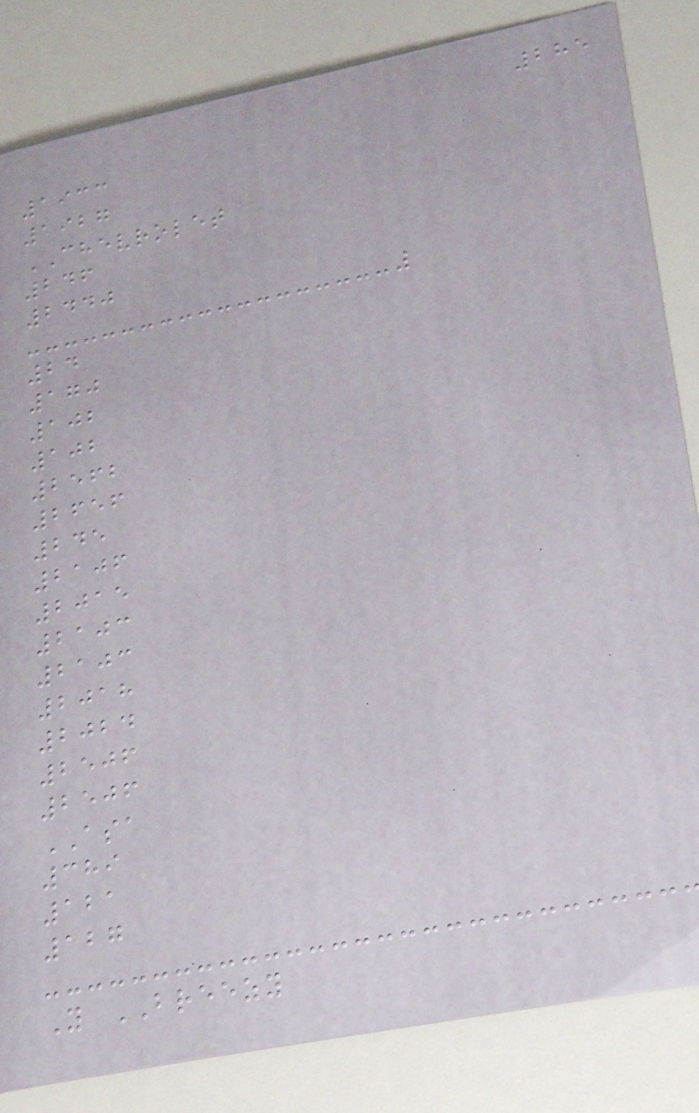285
1933
1927
CHEVROLET
246
2440
24
170
102
102
2562
2656
245
2106
2015
2103
2103
2018
2024
2506
2506
ASA
389
121
127
Y BREEZY
